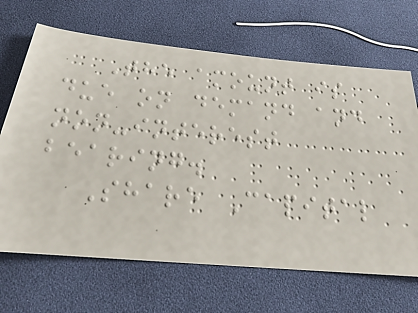The amount is
due on demand and
non-interest
bearing.
Share Capital
